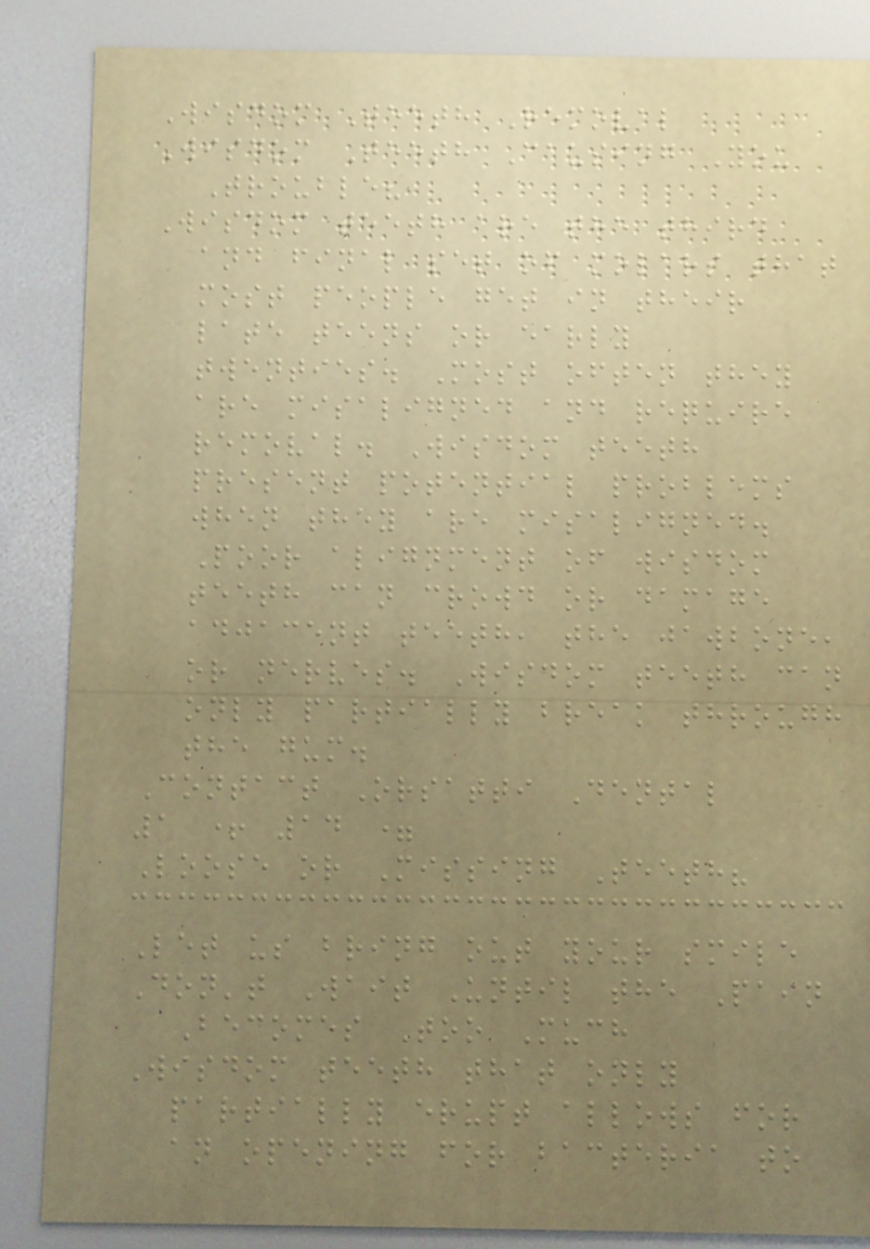Wisdom Teeth Removal
Wisdom Teeth Causing You
Trouble?
Wisdom teeth are the third
and final set of molars that
most people get in their
late teens or early
twenties. Most often they
are misaligned and require
removal. Wisdom teeth
present potential problems
when they are misaligned.
Poor alignment of wisdom
teeth can crowd or damage
adjacent teeth, the jawbone,
or nerves. Wisdom teeth can
only partially break through
the gum.
Contact Orsatti Dental
1 + 14 =
Loose or Missing Teeth?
Let us bring out your smile
Don't Wait Until the Pain
Becomes Too Much
Wisdom teeth that only
partially erupt allows for
an opening for bacteria to
